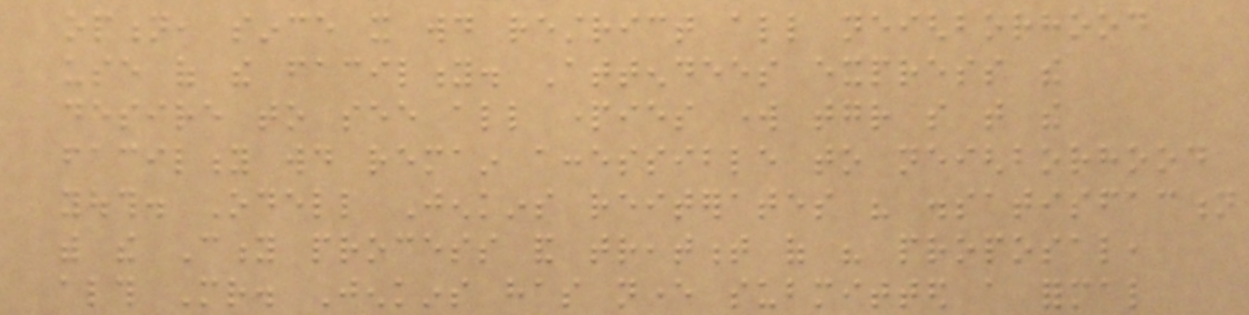option, since it would restrict all neighborhood
use of the facility. Attendees express the
desire to see all parties work together so that the
facility would remain accessible to neighborhood
youth. Odell Jenkins reiterates his dissatisfaction
with the City process and treatment of his proposal,
although Mr. Jenkins has never submitted a formal
